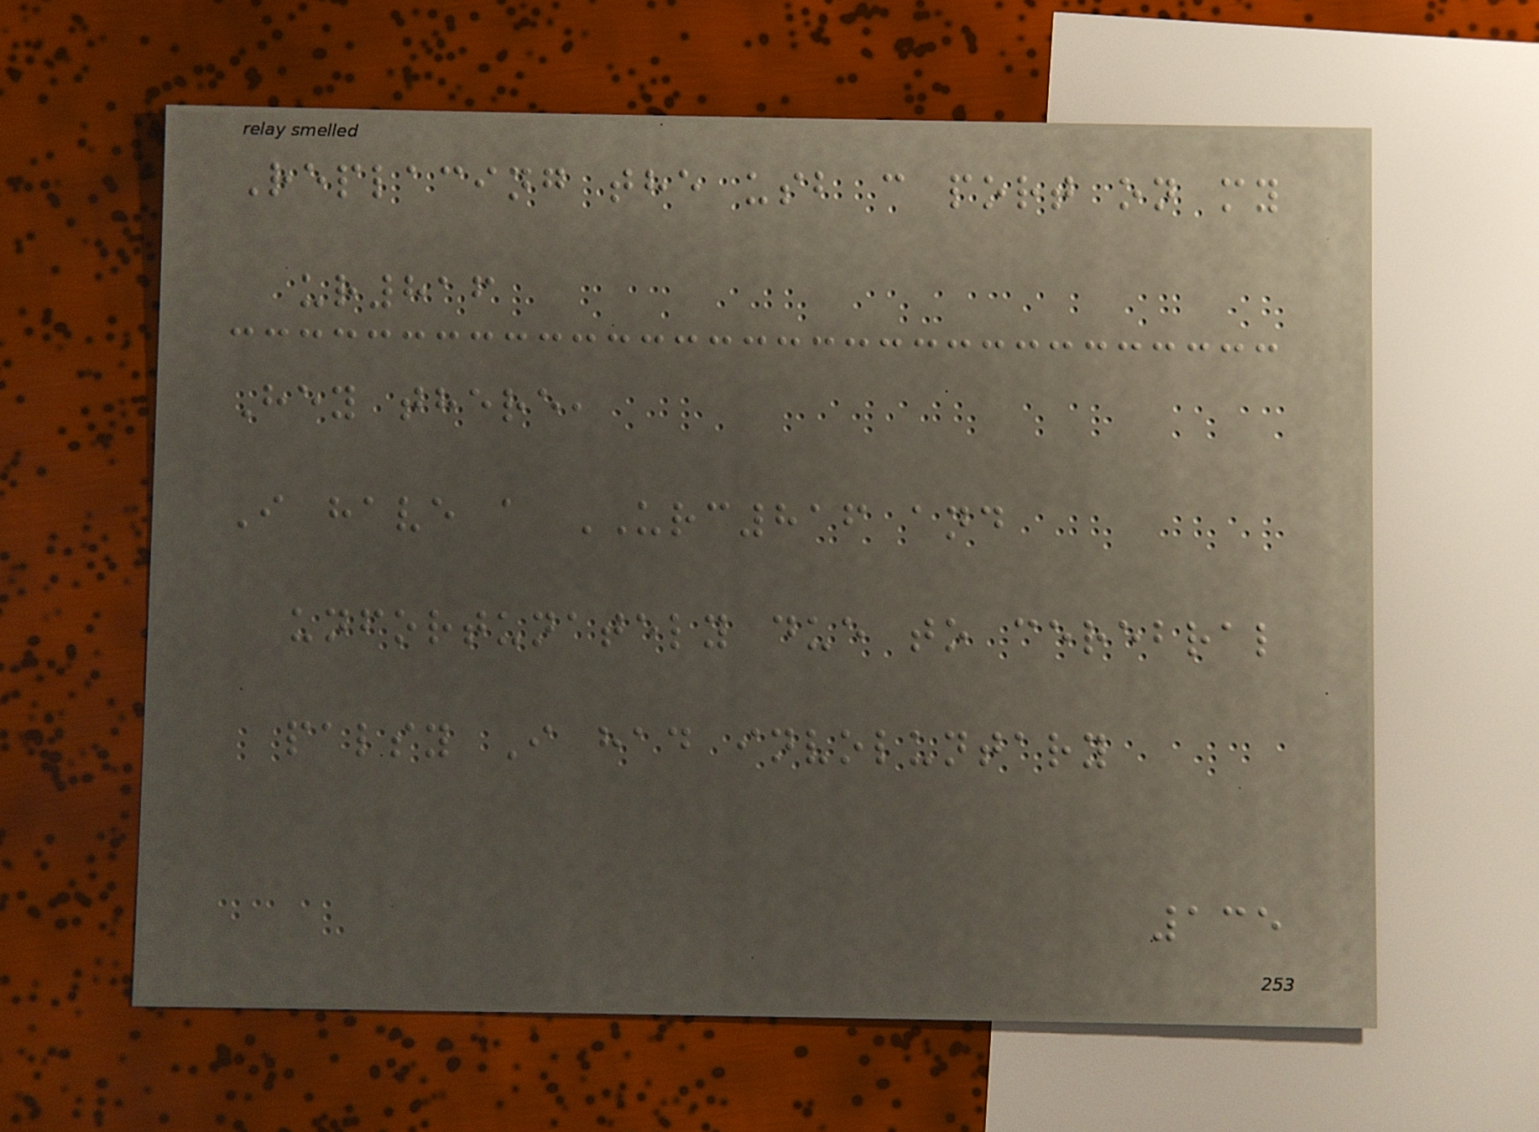Replacing the usb c port on my
ur816
Hey there,
I have a URC816 and
unfortunately due to cerebral
palsy I had involuntary
135
